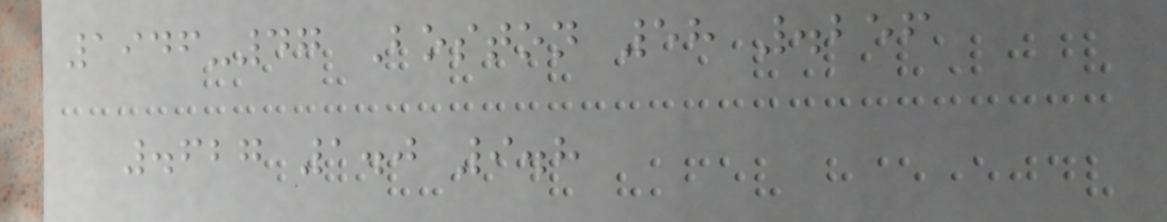1946-47 Boston 58 .256
.627 1.0 9.8
